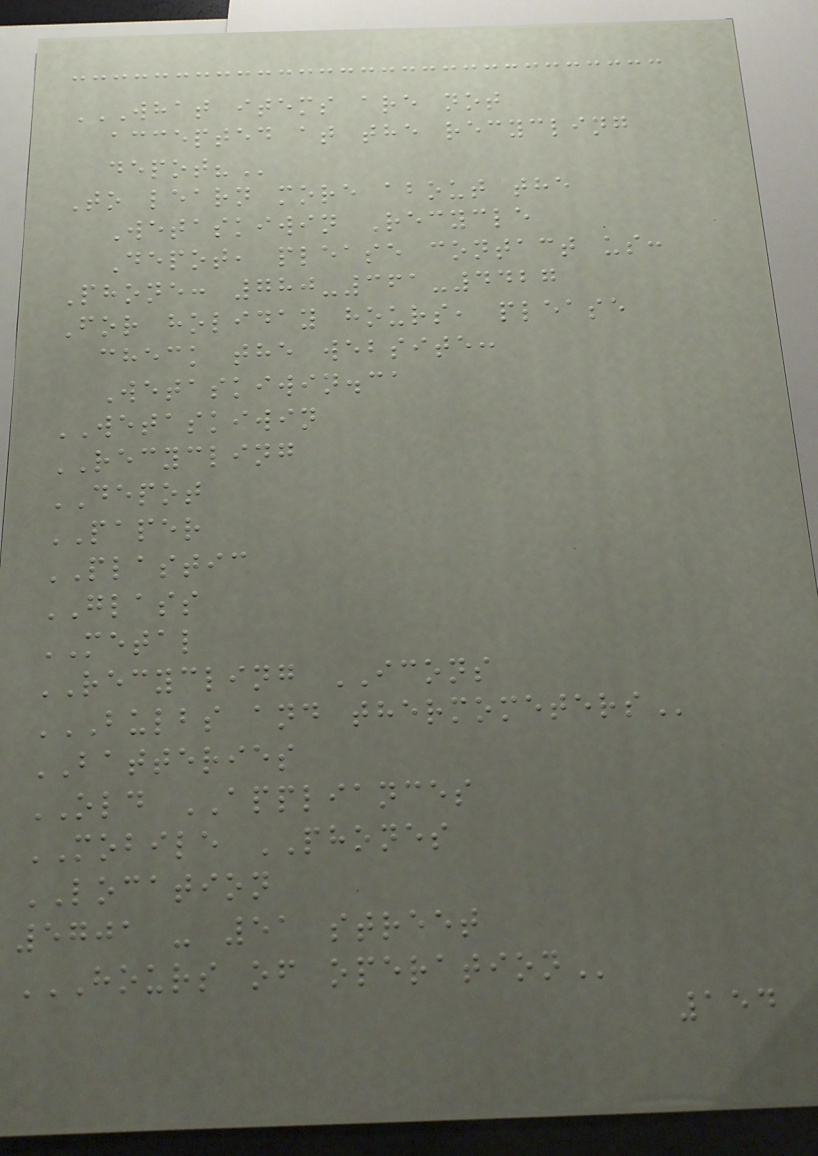WHAT ITEMS ARE NOT
ACCEPTED AT THE RECYCLING
DEPOT?
To learn more about the
Wetaskiwin Recycle
Depot, please contact us:
Phone: 780-361-4427
For holiday hours, please
check the website:
Wetaskiwin.ca
WETASKIWIN
RECYCLING
DEPOT
PAPER
PLASTIC
GLASS
METAL
RECYCLING ICONS
BULBS AND THERMOMETERS
BATTERIES
OLD APPLIANCES
MOBILE PHONES
LOCATION
5701 - 51 street
HOURS OF OPERATION
154
